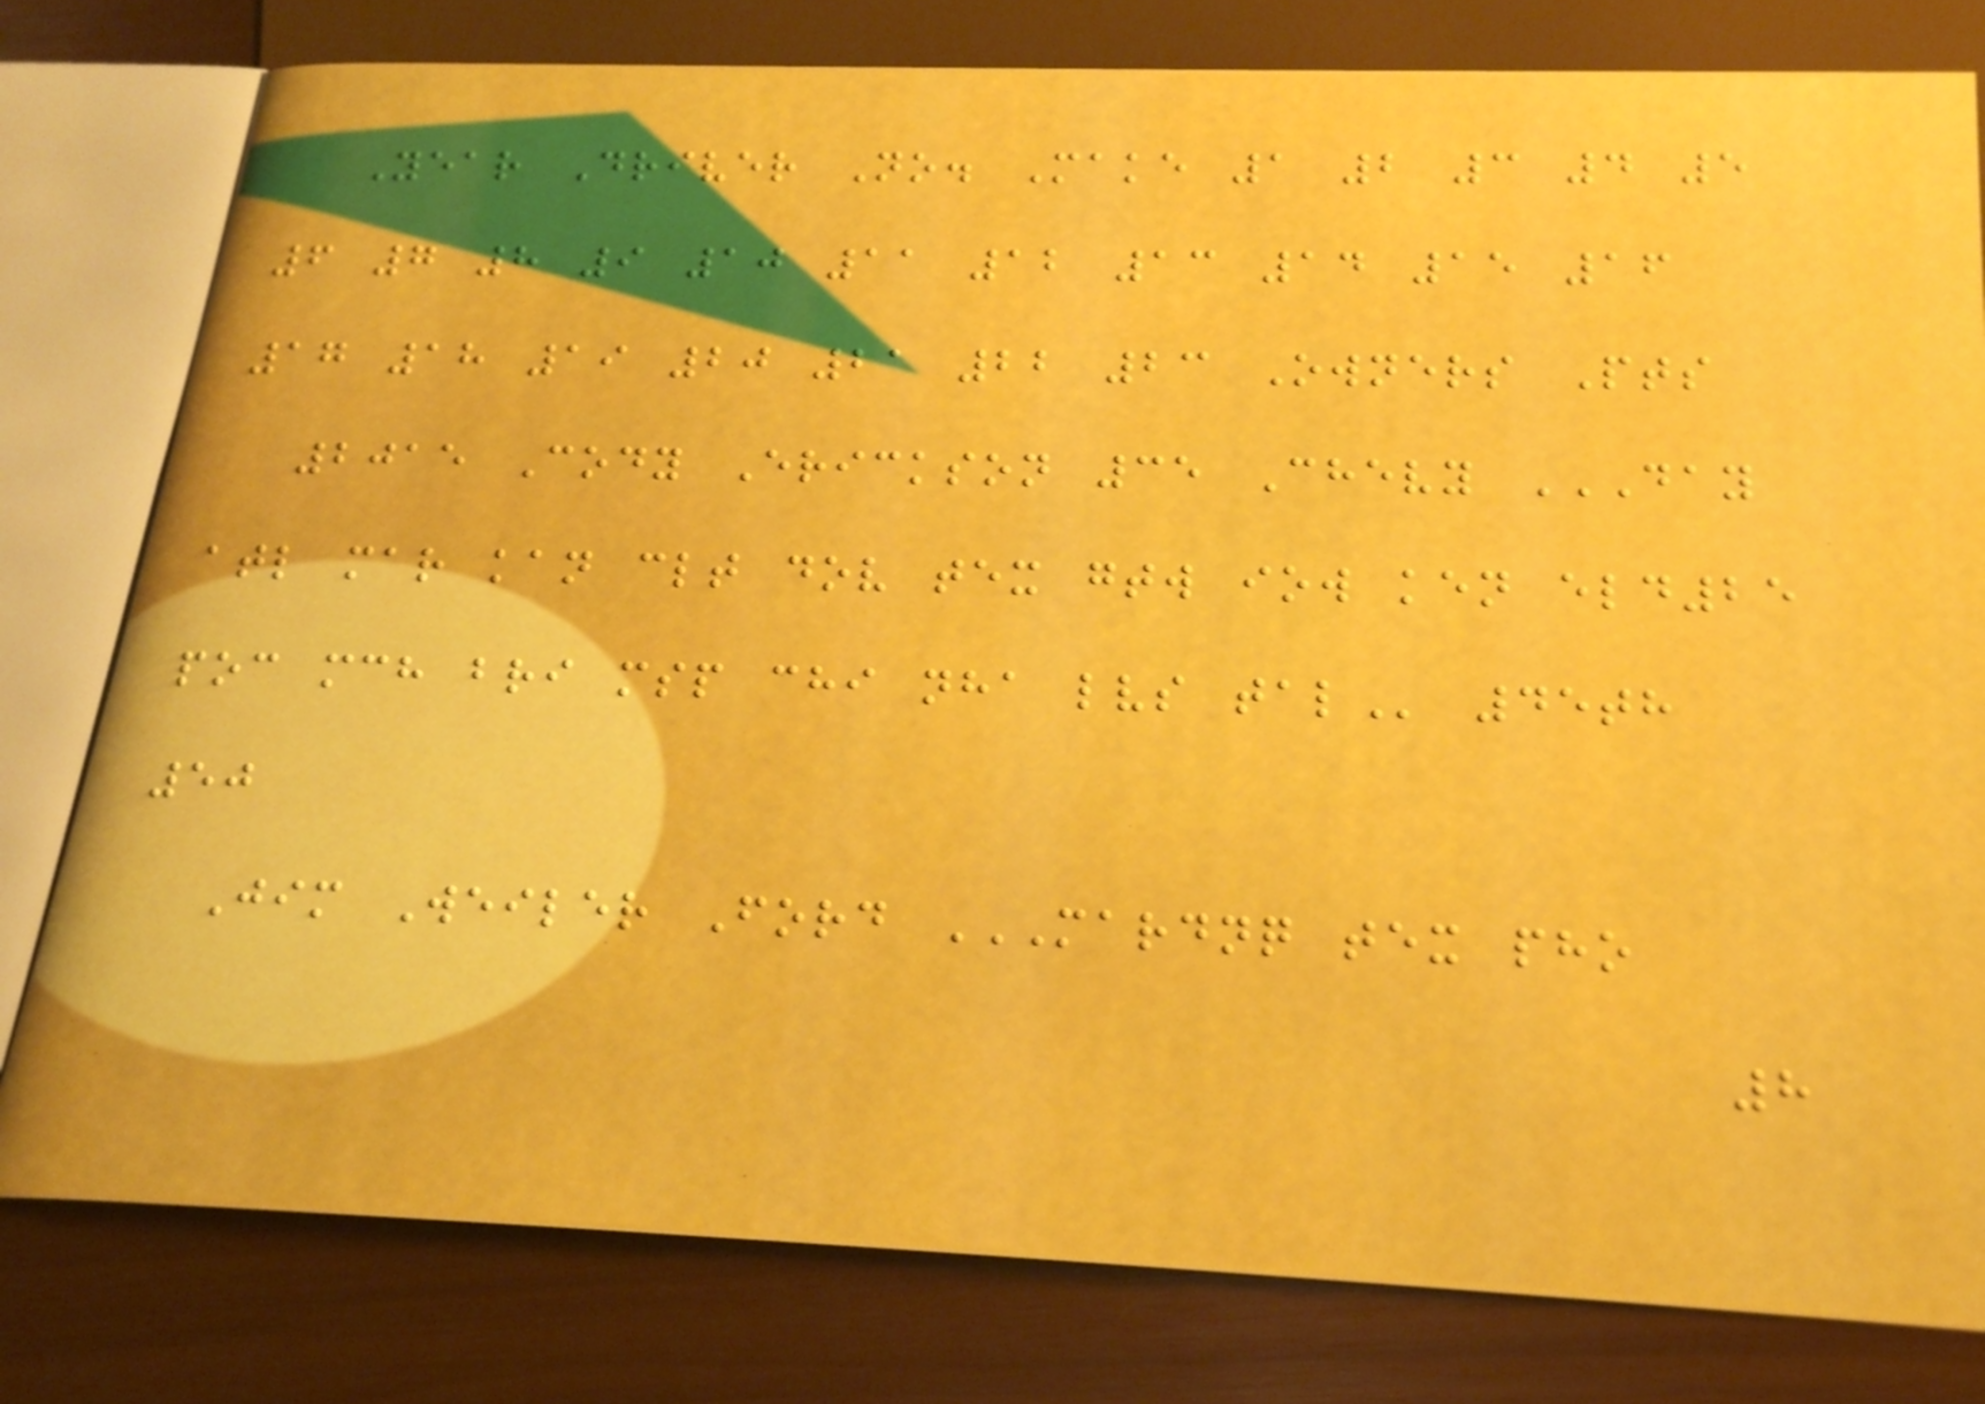Year Driver No. Make 1 2 3 4 5
6 7 8 9 10 11 12 13 14 15 16
17 18 19 20 21 22 23 Owners Pts
2015 Cody Erickson 35 Chevy DAY
ATL MAR KAN CLT DOV TEX GTW IOW KEN ELD25
POC MCH BRI MSP CHI NHA LVS TAL 45th
50
Jim Weiler Ford MARDNQ TEX PHO
8
